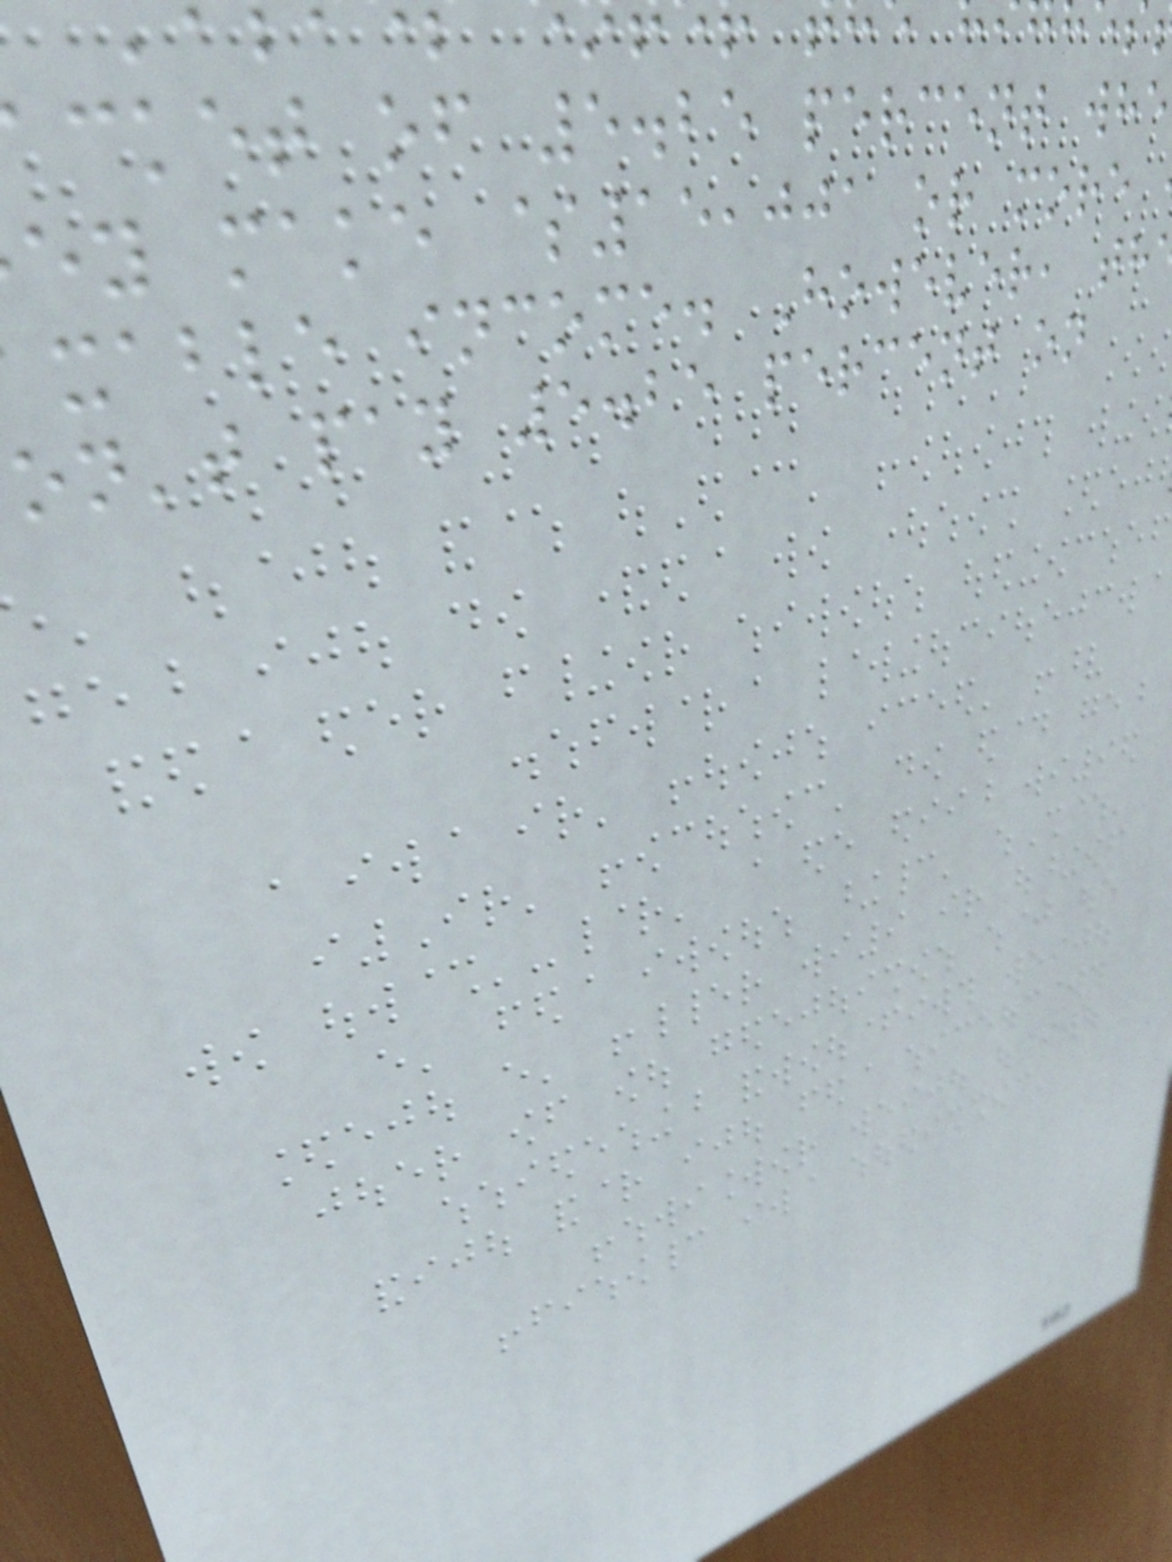cket of 5.25 percent whe
ey make $15,001 or more
xable income. However, th
on't pay 5.25 percent on
